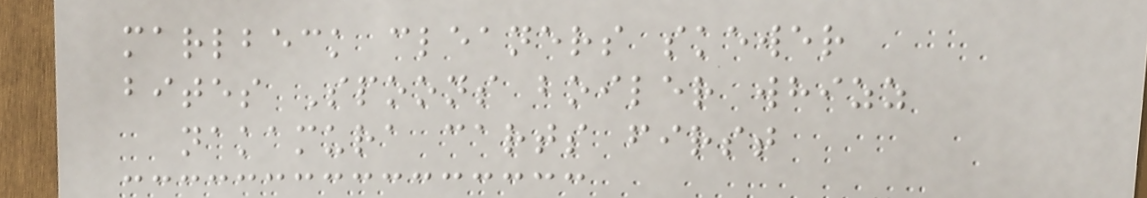marlbeck cleaners skewer
bites Spoons boiler whizz
nakamura carts first
